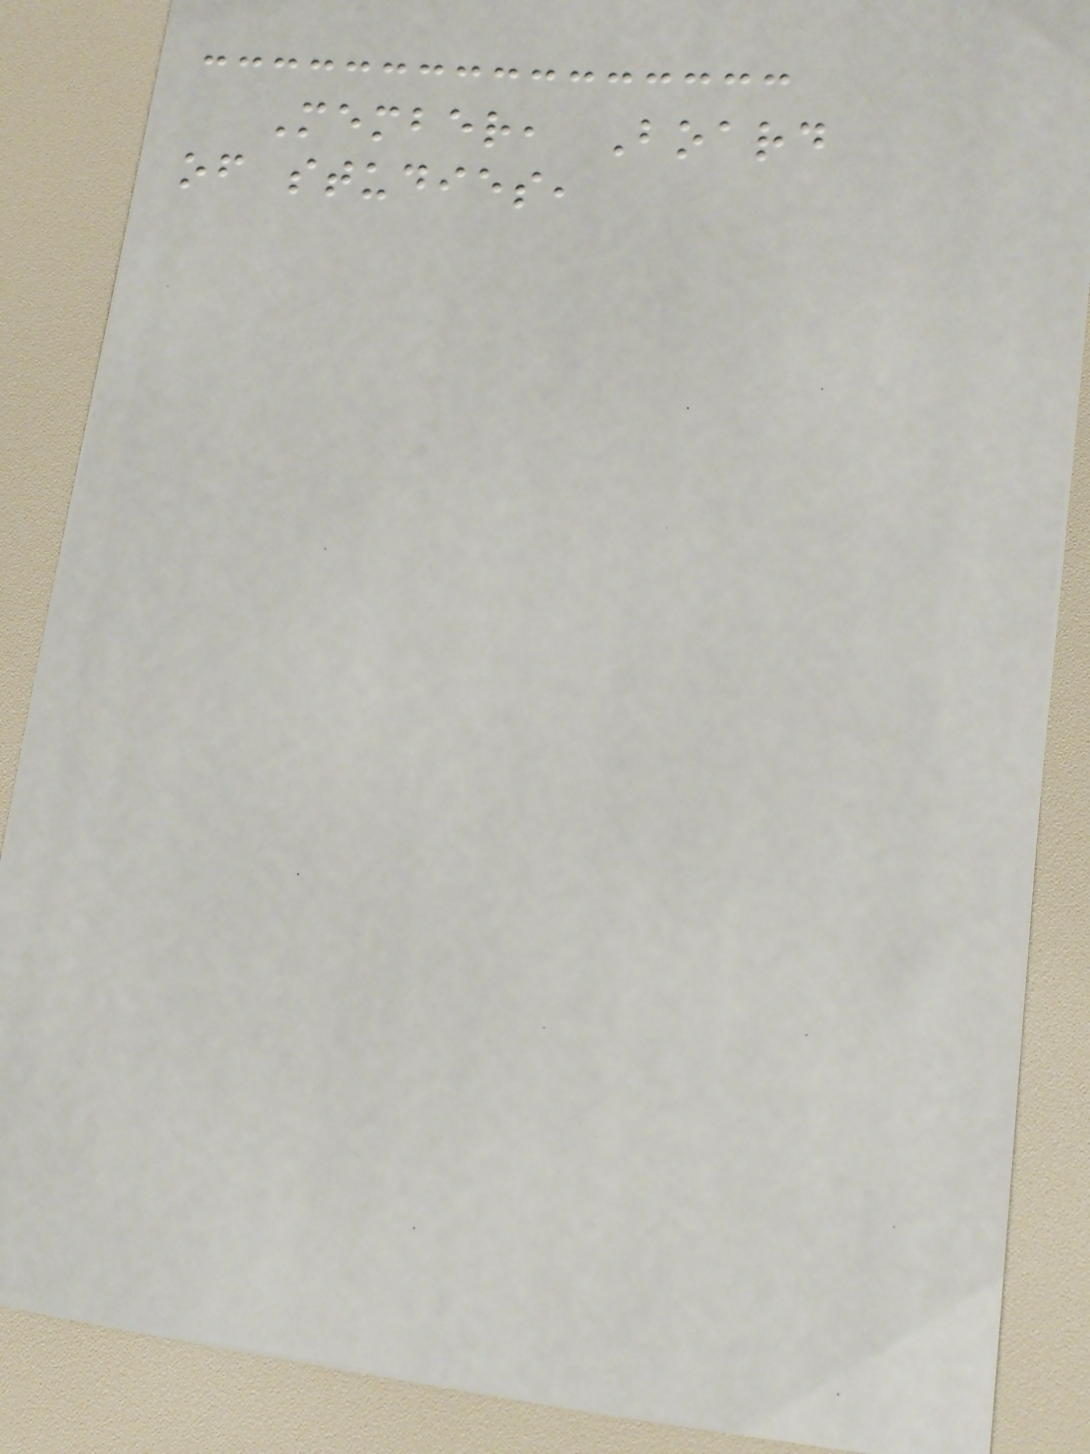Member, Board
of studies,
